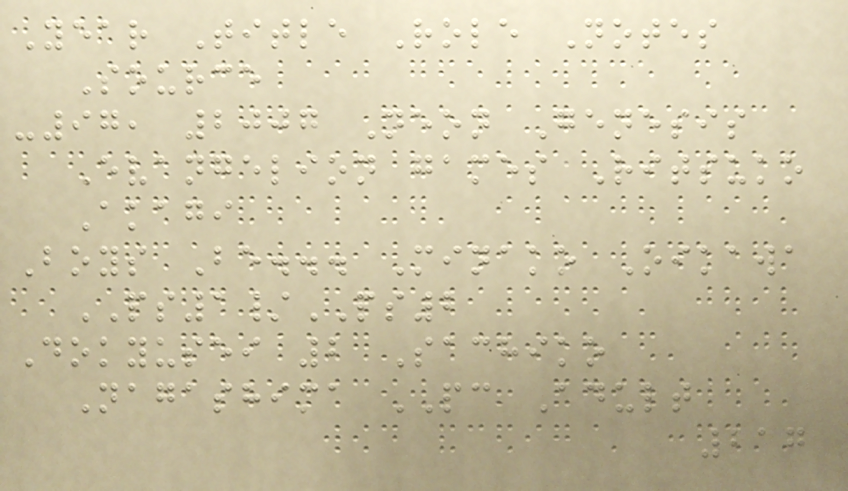Year Title Role Notes
Source
-97, 2007 Neon Genesis
Evangelion games Ritsuko
Akagi
Boys Be... Minako Oikawa
PS1/PS2
Dokyusei 2 Sachiko
Nagashima PC Adult
217
